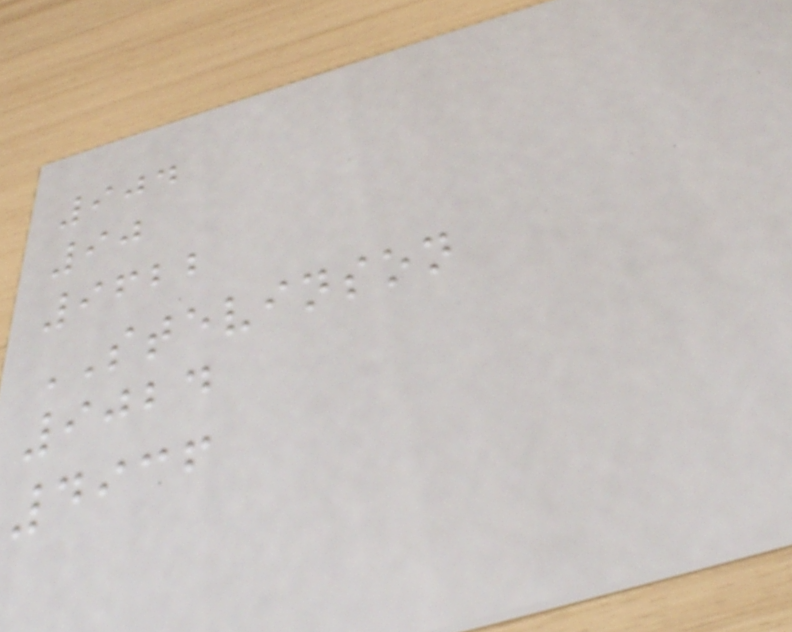904
90
9622
STEVINSON
9024
4936
